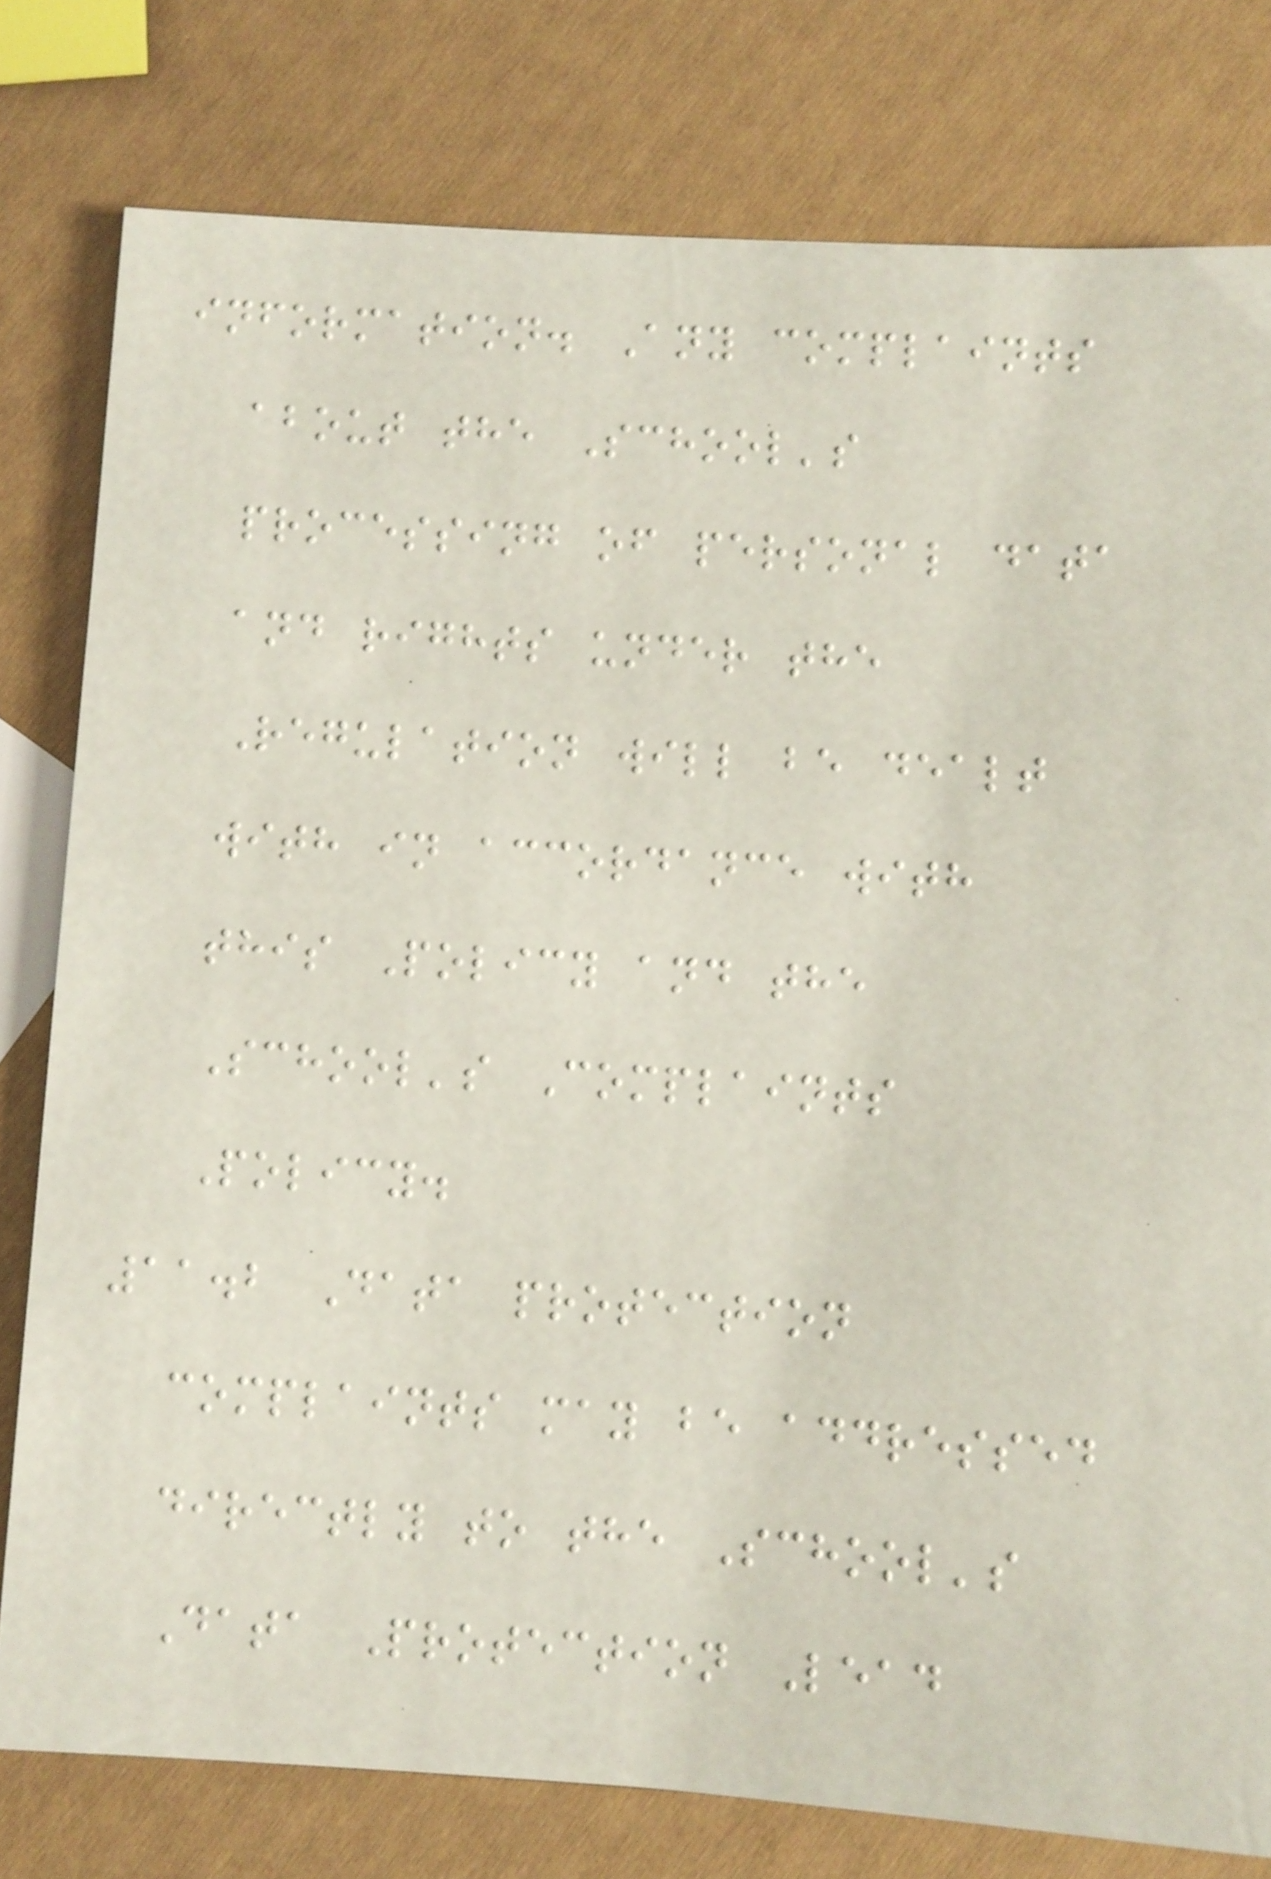information. Any complaints
about the School's
processing of personal data
and rights under the
Regulation will be dealt
with in accordance with
this Policy and the
School's Complaints
Policy.
11.2 Data protection
complaints may be addressed
directly to the School's
Data Protection Lead
